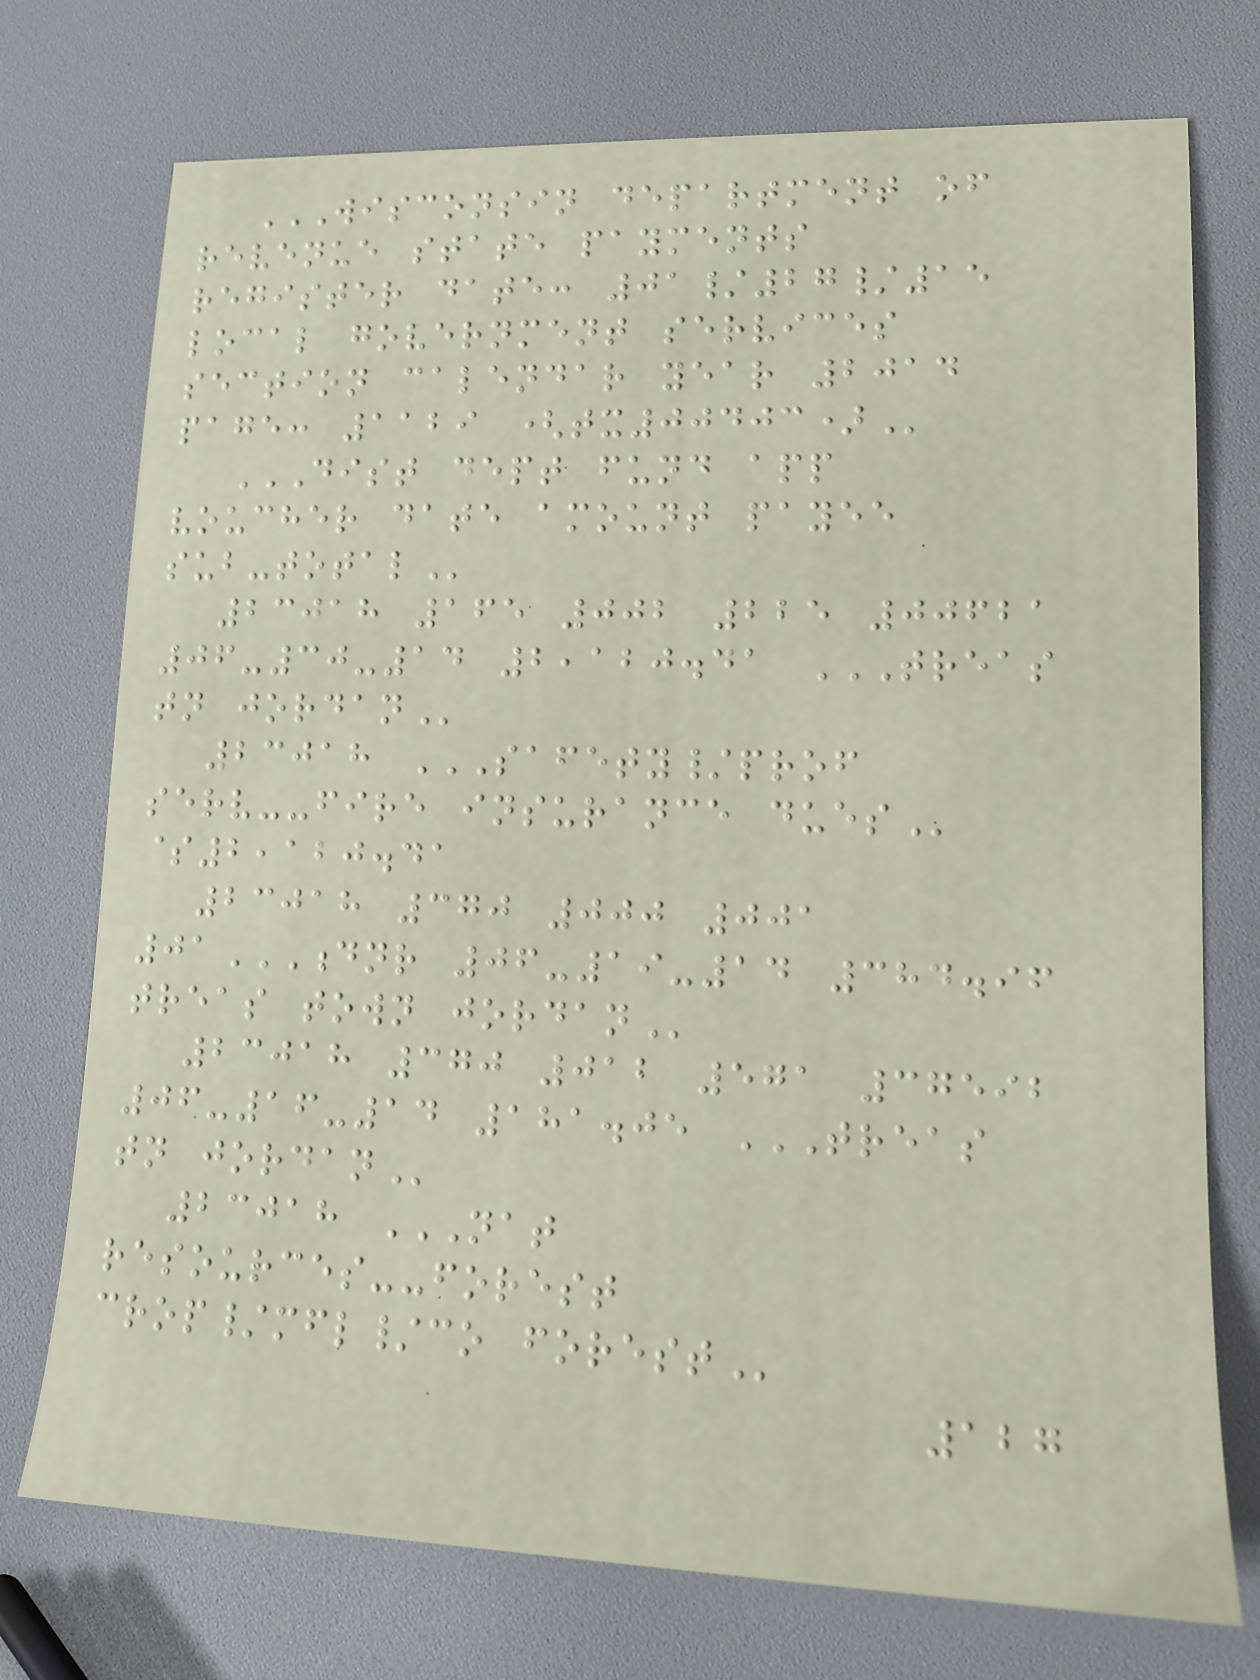WISCONSIN DEPARTMENT OF
REVENUE STATE PAYMENTS
REGISTER DATE: 01/27/15
LOCAL GOVERNMENT SERVICES
SECTION CALENDAR YEAR 2014
PAGE: 1129 (TX00403)
DIST DEPT FUND APP
VOUCHER DATE AMOUNT PAYEE
SUB-TOTAL
23018 165 002 225 00621
06-30-14 2,120.41 TREAS
TN JORDAN
23018 SAFETY/PROF
SERV--FIRE INSURANCE DUES
$2,120.41
23018 370 000 001
01DNR 06-19-14 384.96
TREAS TOWN JORDAN
23018 370 012 571 37592
06-16-14 181.05 TREAS
TN JORDAN
23018 NAT
RESOURCES--FOREST
CROP/MFL/CO FOREST
127
